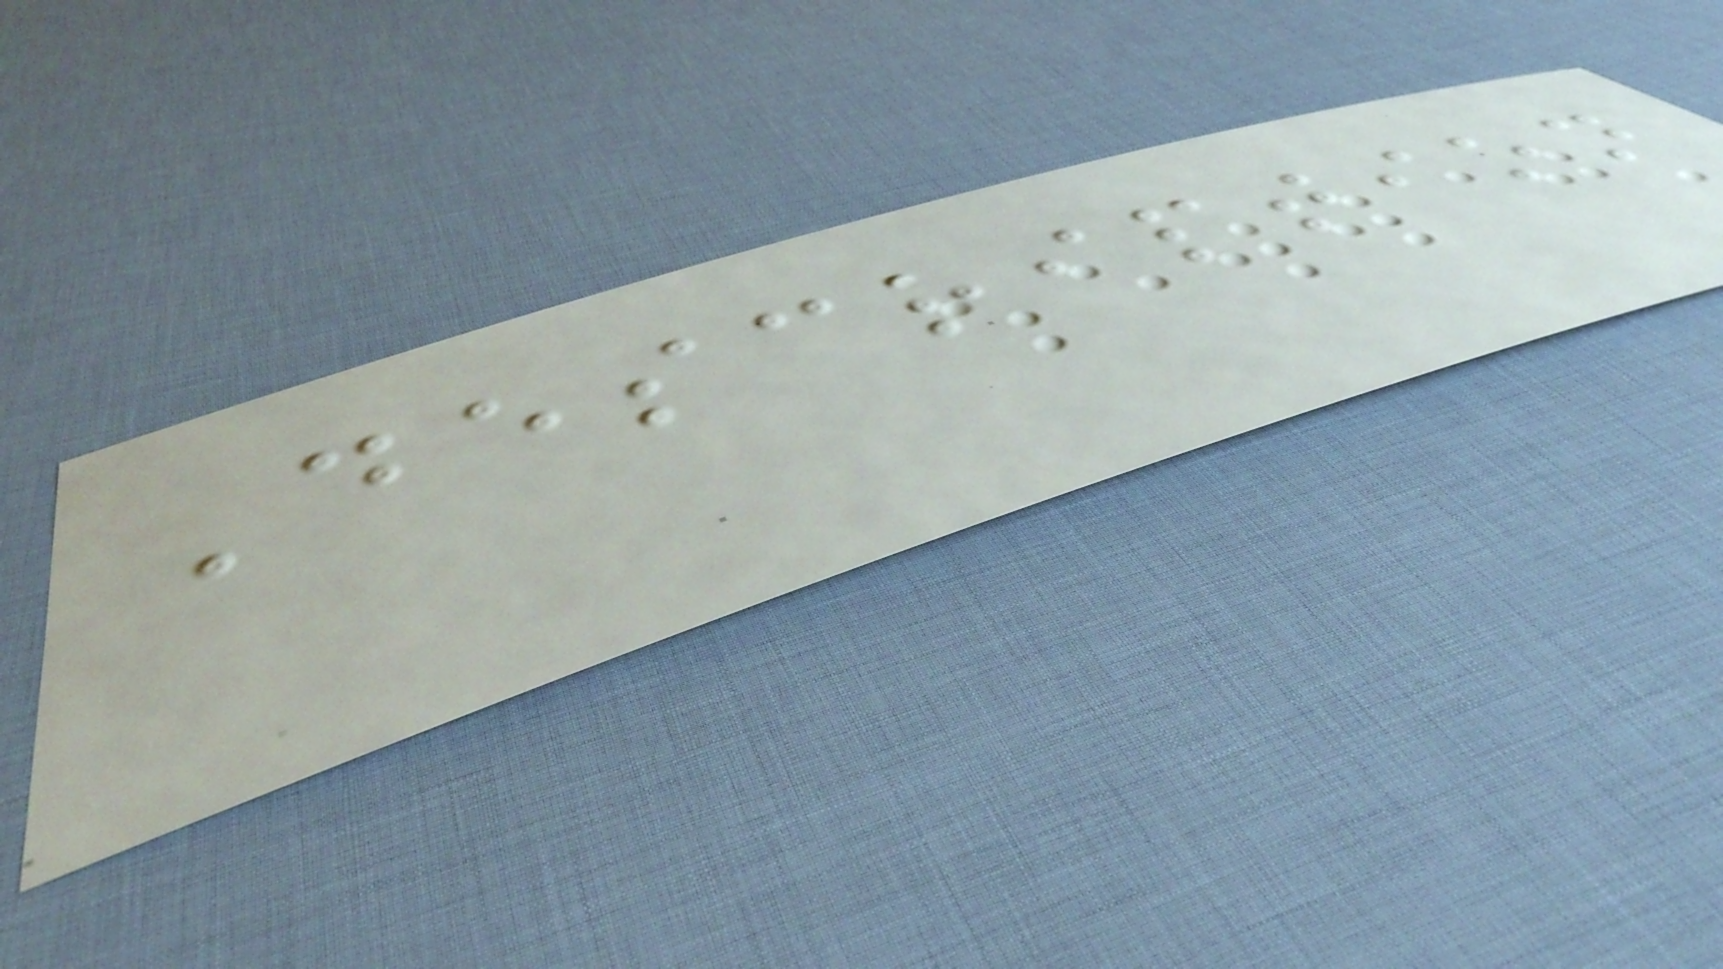Description
